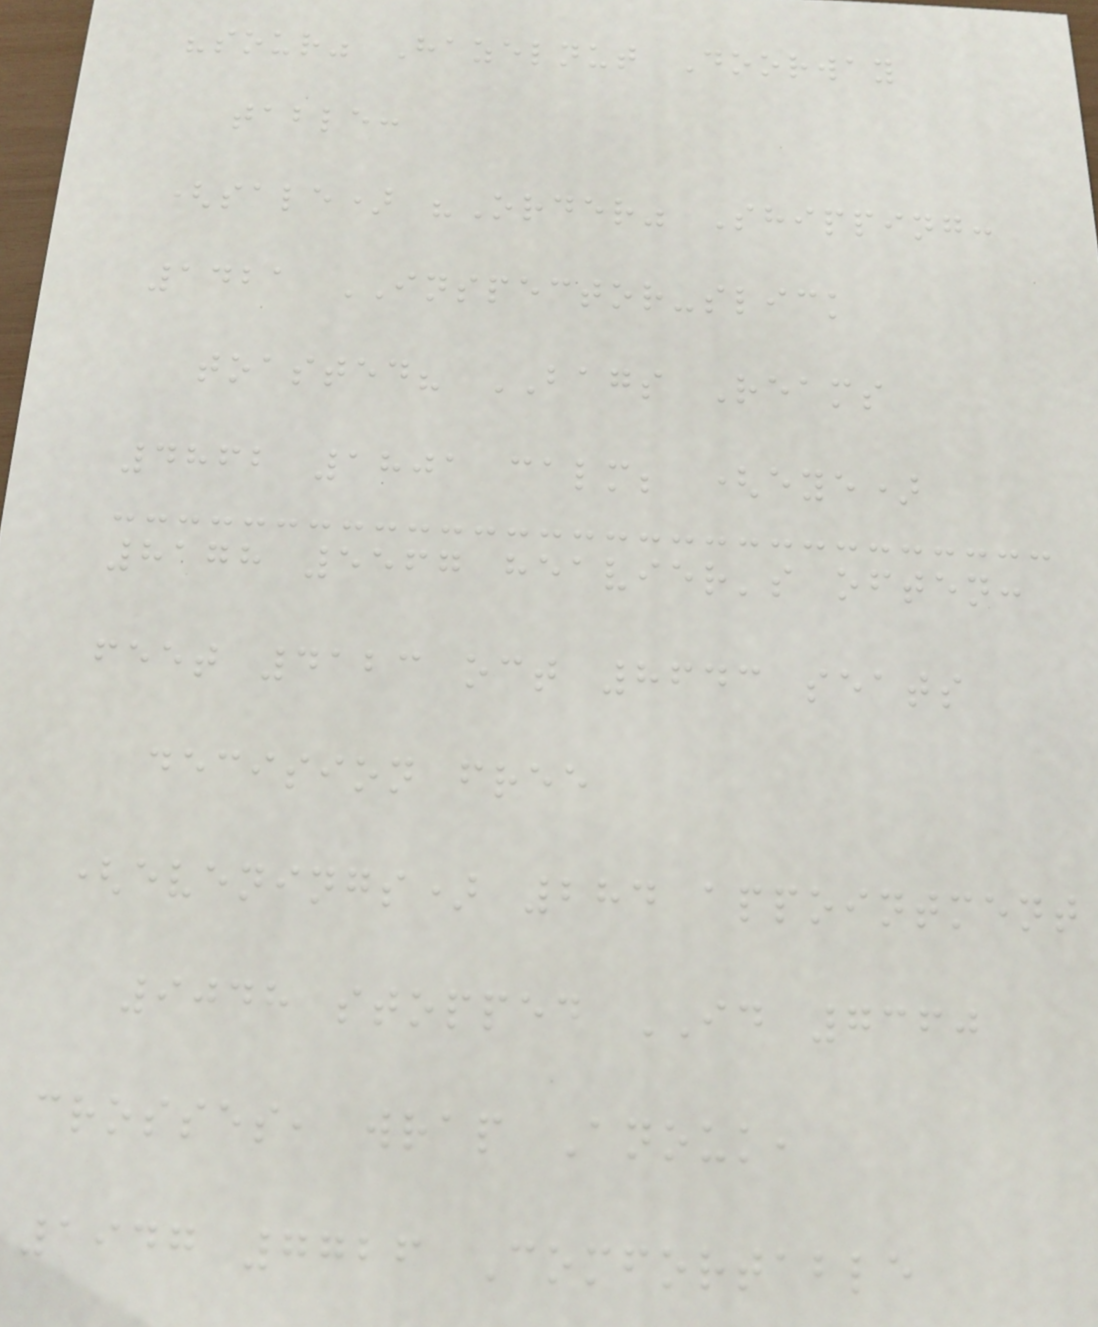"sour" Hazelnut Doorway
table:
(sale) "Order" Shipping:
1421 INSPECTOR-slick
toasted? BAGS Reams
4862 1801 calm; (eye)
8178 5567 heavier's often:
feet 4123 oct 8643 seats
decision free
(evenings) 284 appointment
9048 stopped ID 7360
crosses, wrap Anouk,
1947 7726 Comfortable
